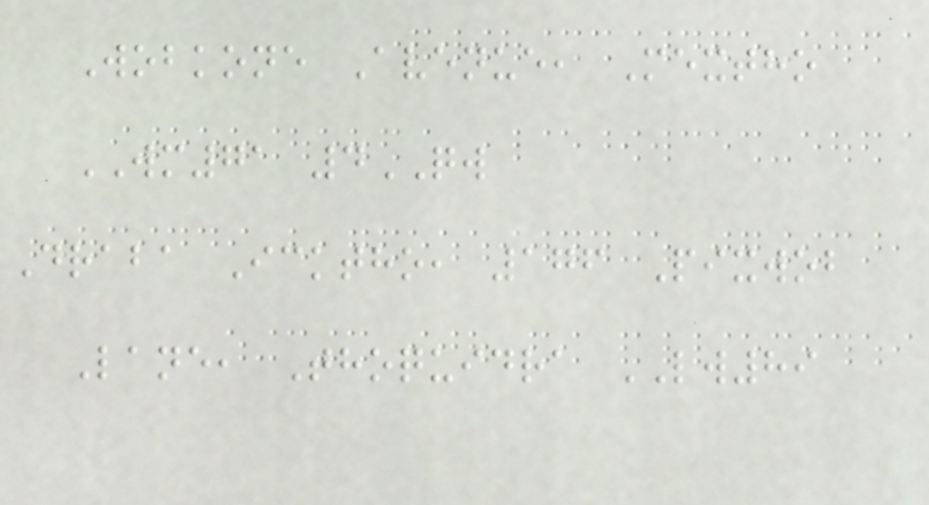Wobkone Avenue, Mextho
WM71 4QW
Draba Icktho, 176 Pixwob
Lane, Thoquidra LW89
